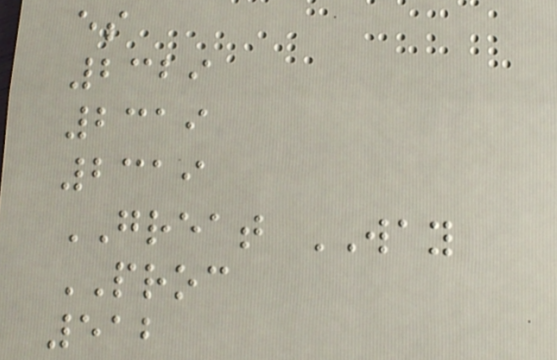es
2329
2319
2319
GREAT WAY
PROC
512
